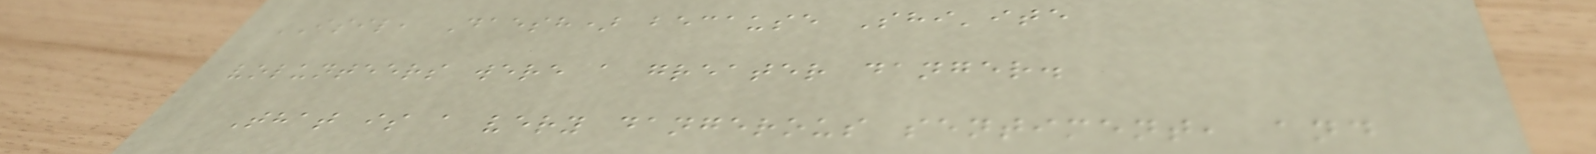ISIL, Daesh) because Shi'ite
volunteers were a greater danger.
That is a very dangerous sentiment, and
